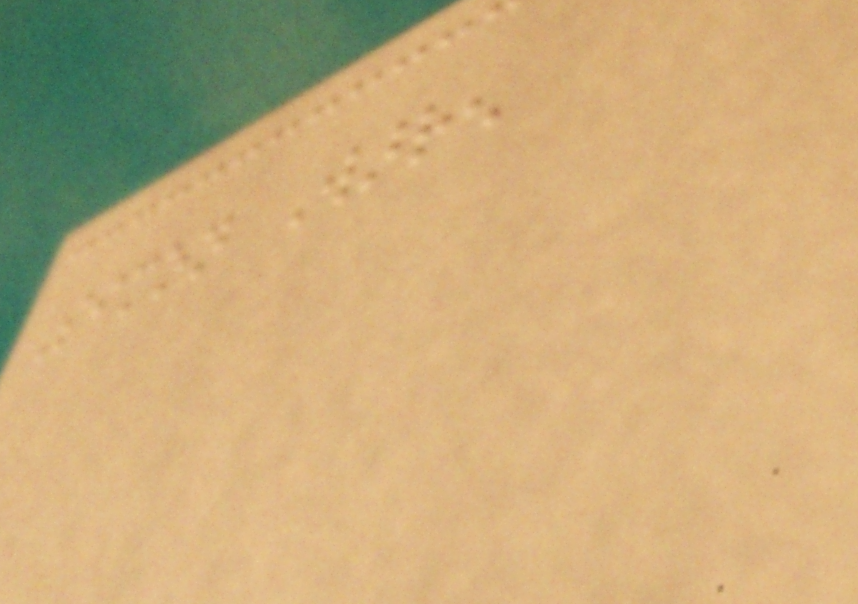Simon Warren
